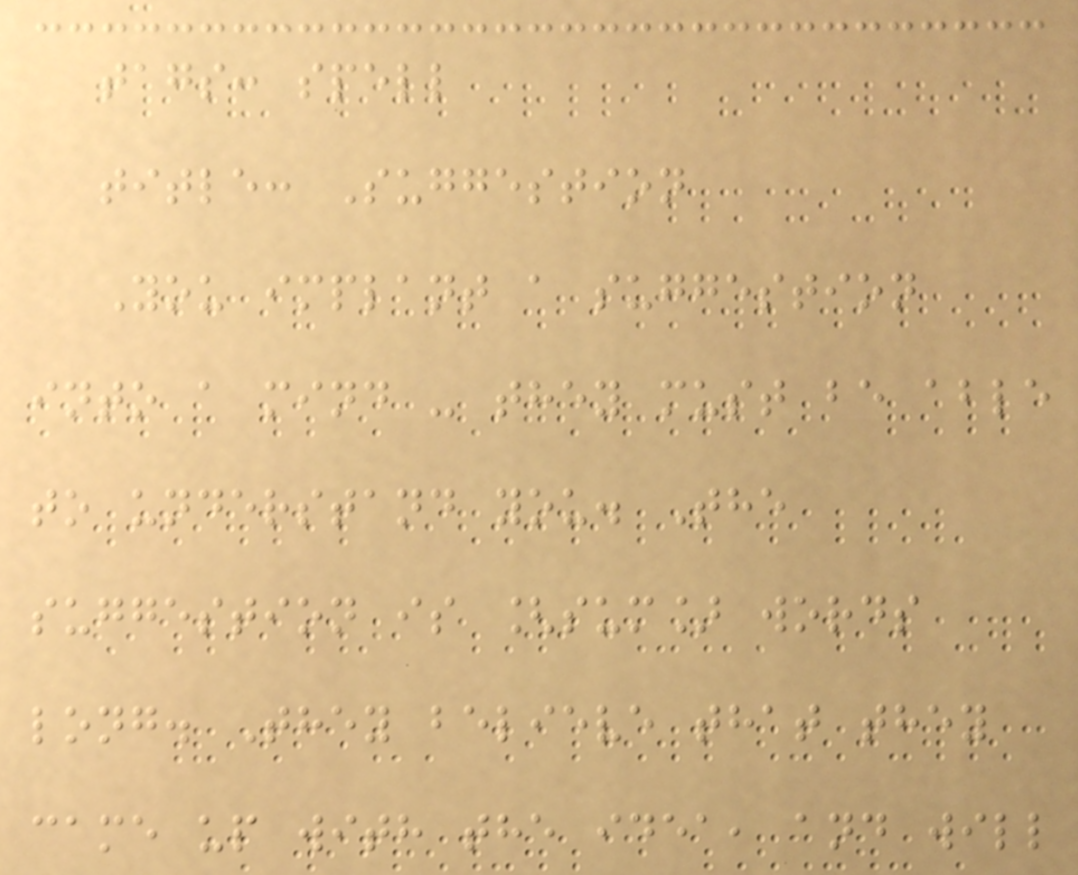tags: spell
title: Suggestion
You implant a suggestion
into a mind - they must be able
to understand you. The
suggestion is [sum] words
long. They believe that they
came up with the idea, and will
